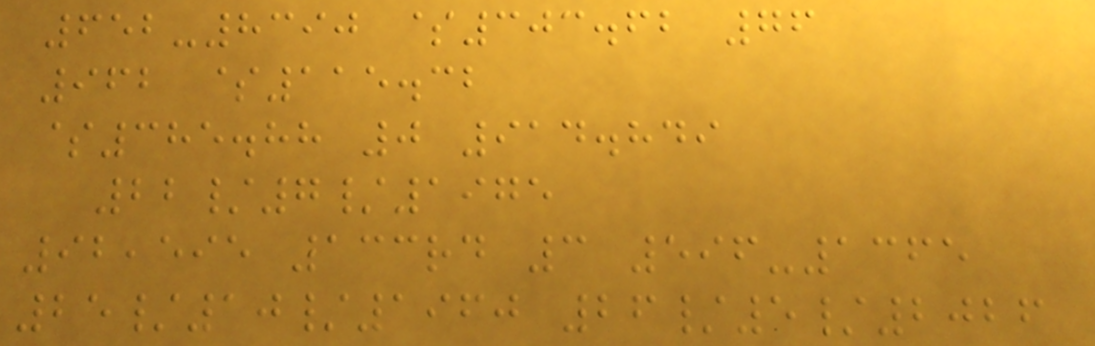652-8390 $303.62 76
962 $115.32
$385.88 0 914.849
22/7/1975
92,595 133rd 3 596-1365
25/10/1960 26/5/2026
